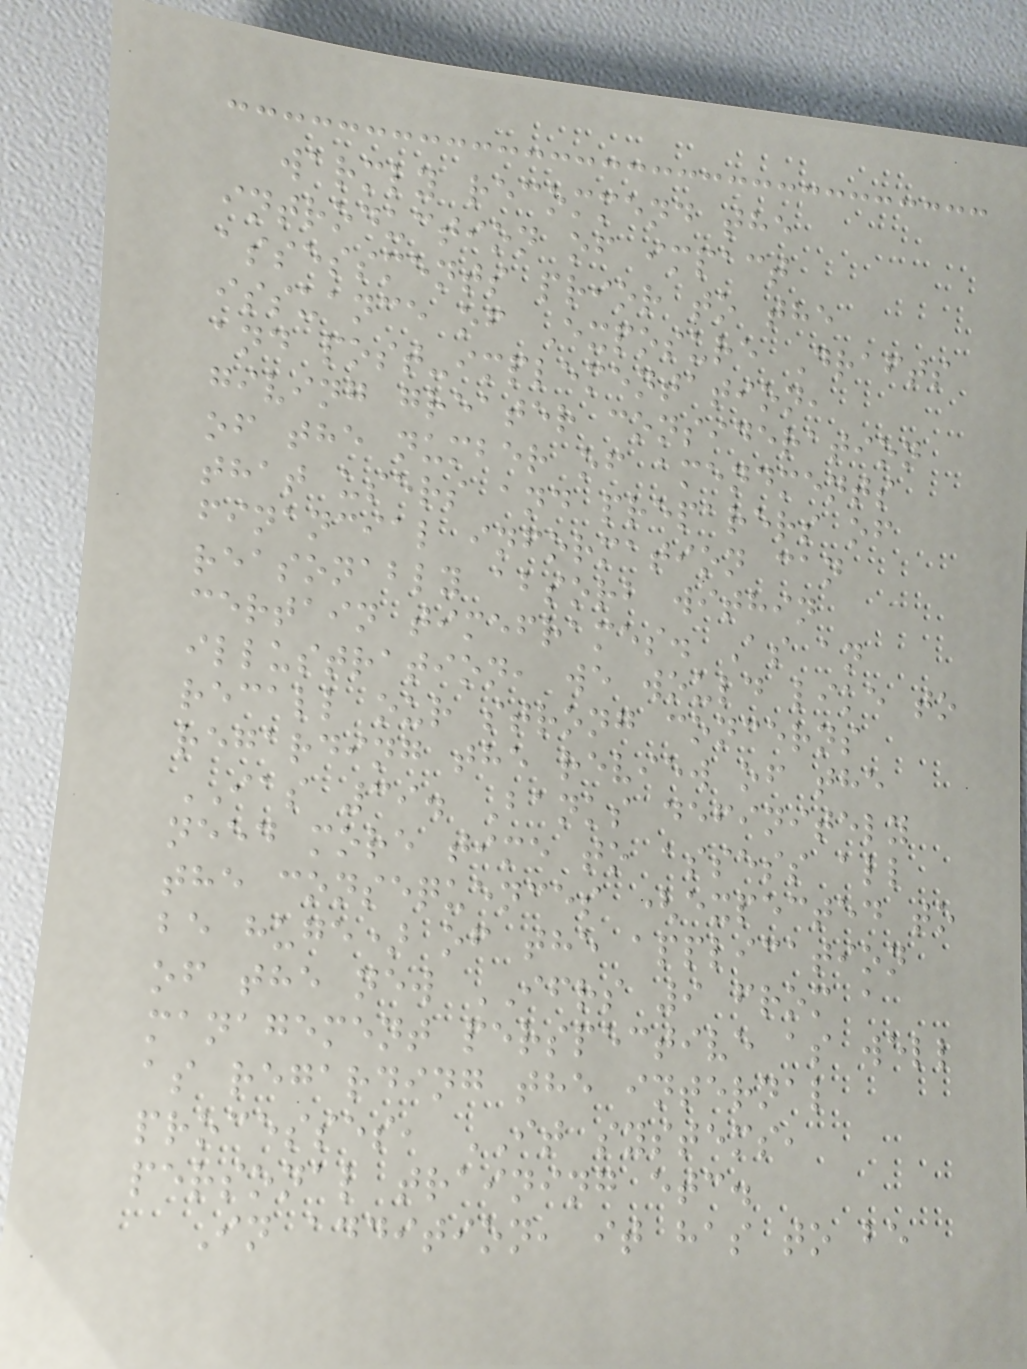warmly recommend the
introduction of impact
assessments prior to the
issuance of Exposure Drafts
and post-implementation,
giving greater consideration
of the number of amendments
that users and preparers of
financial information can
reasonably absorb within
certain timeframes. As an
illustration, we would like to
recall our strong concerns
regarding the review of the
IAS 39. Banks definitely
need more time to assess all
the consequences (expected to
be huge) of the application
of the new IFRS 9 from a
management perspective as well
as regarding the internal
processes, IT systems,
personal training etc.
In addition, it has to be
